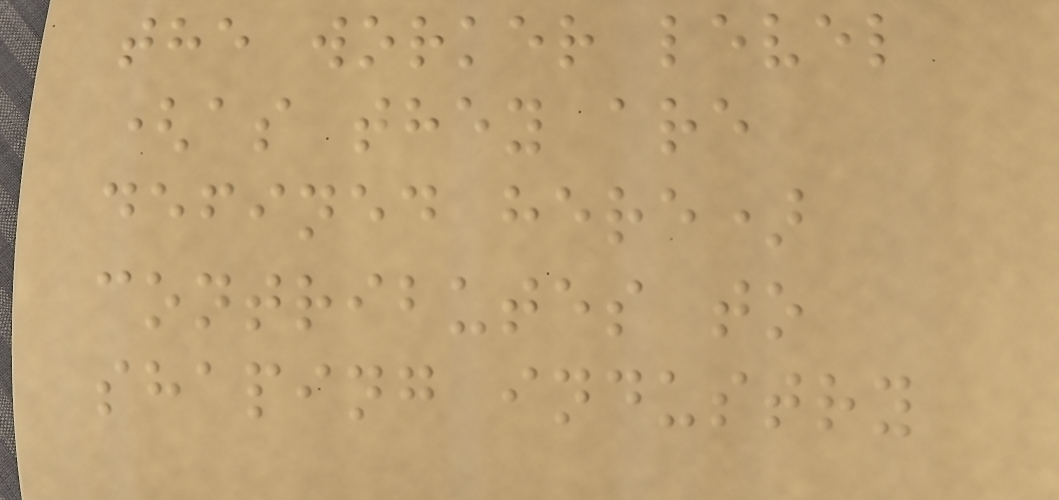the worker level
(as they are
defined here)
contributes to
shaping industry
